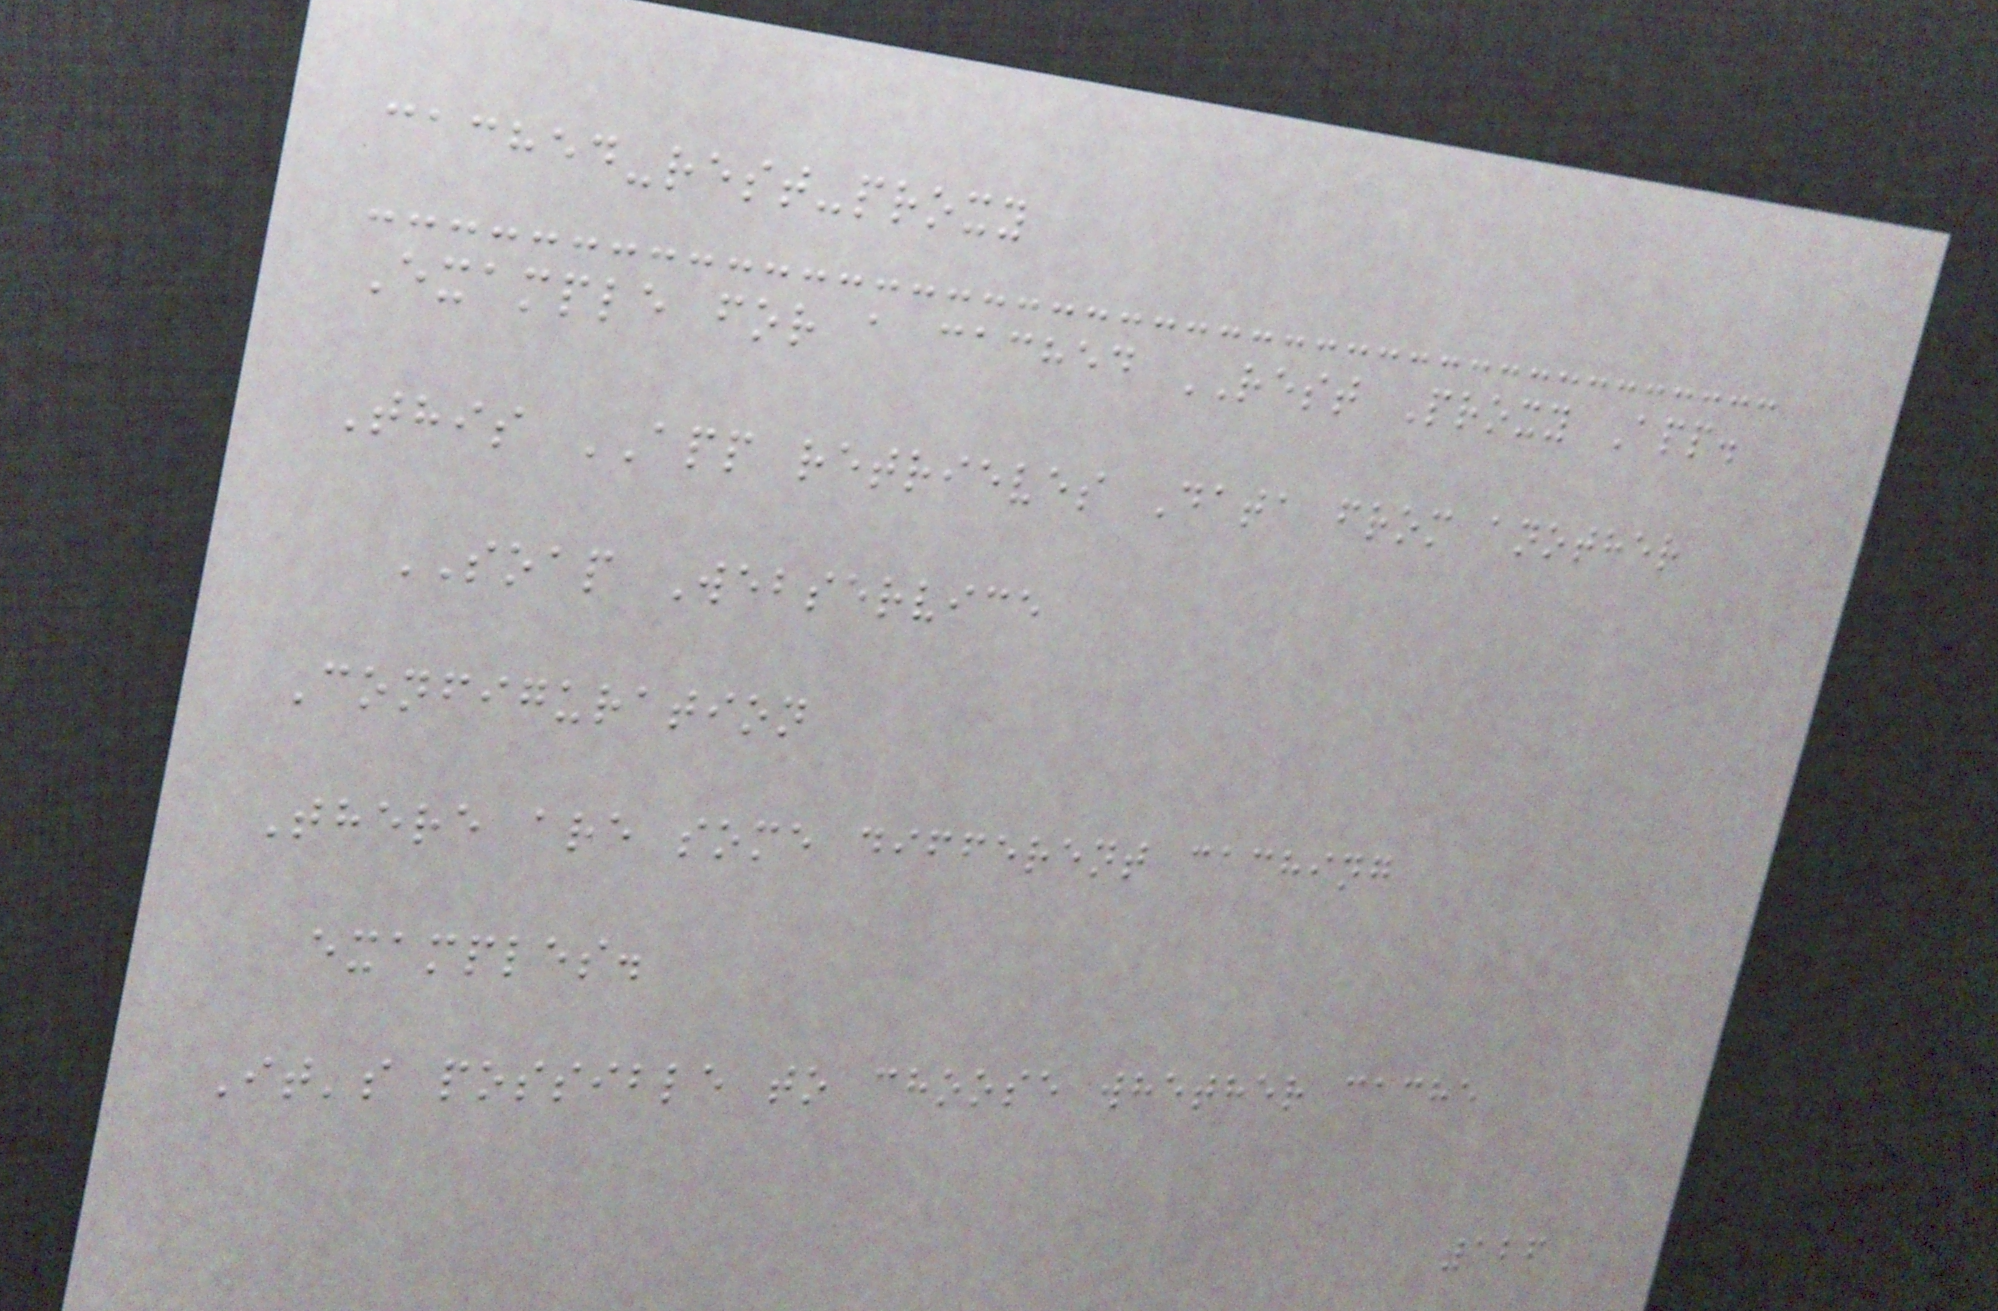cached-rest-proxy
Example for a cached REST Proxy App.
This APP retrieves Data from another
SOAP Webservice
Configuration
There are some different caching
examples.
It's possible to choose whether cache
126
